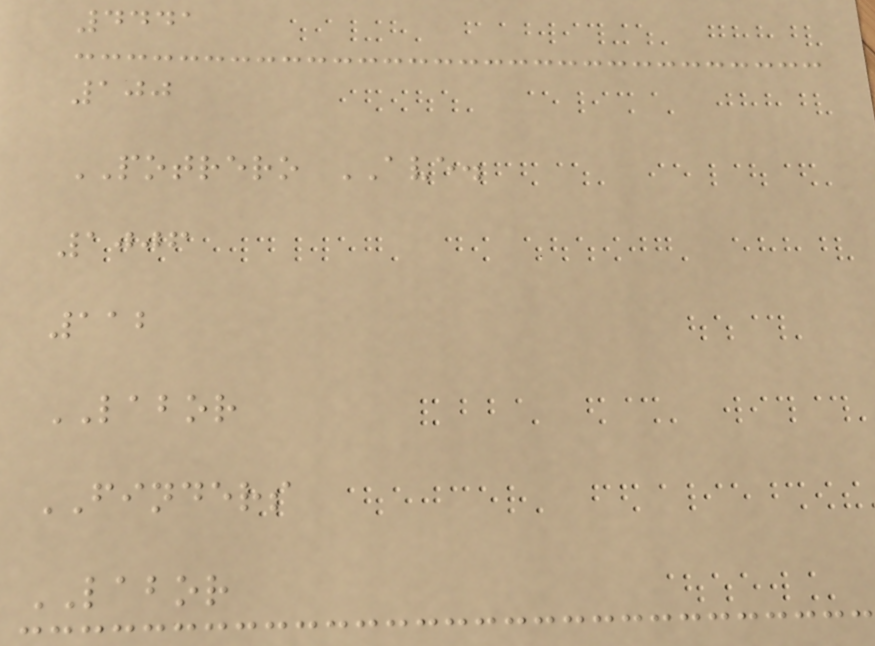4441
100
POTRERO AVE.
1006
112
LABOR
FINDERS
LABOR
